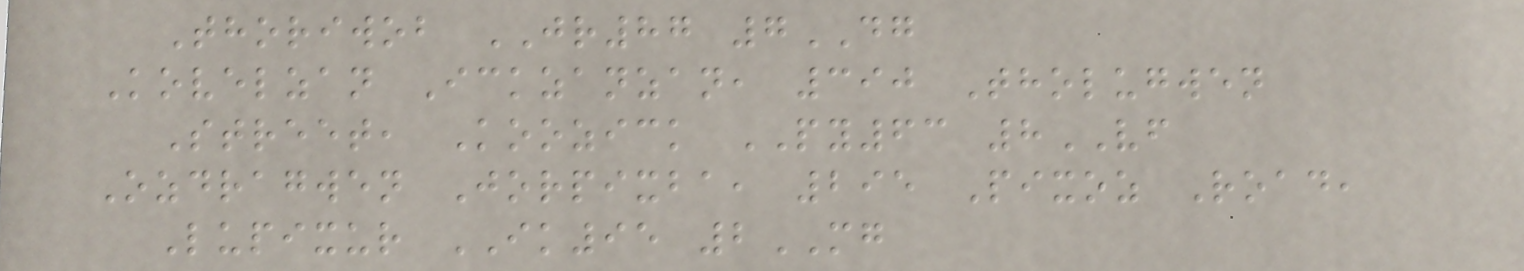Thoriwob JR87 7DG
Kovelzan Ickzanzan, 390 Tholugwen
Street, Koozick PY63 8VF
Ozdragwen Jorpixba, 295 Pixoz Road,
Lupixur IK95 2MG
